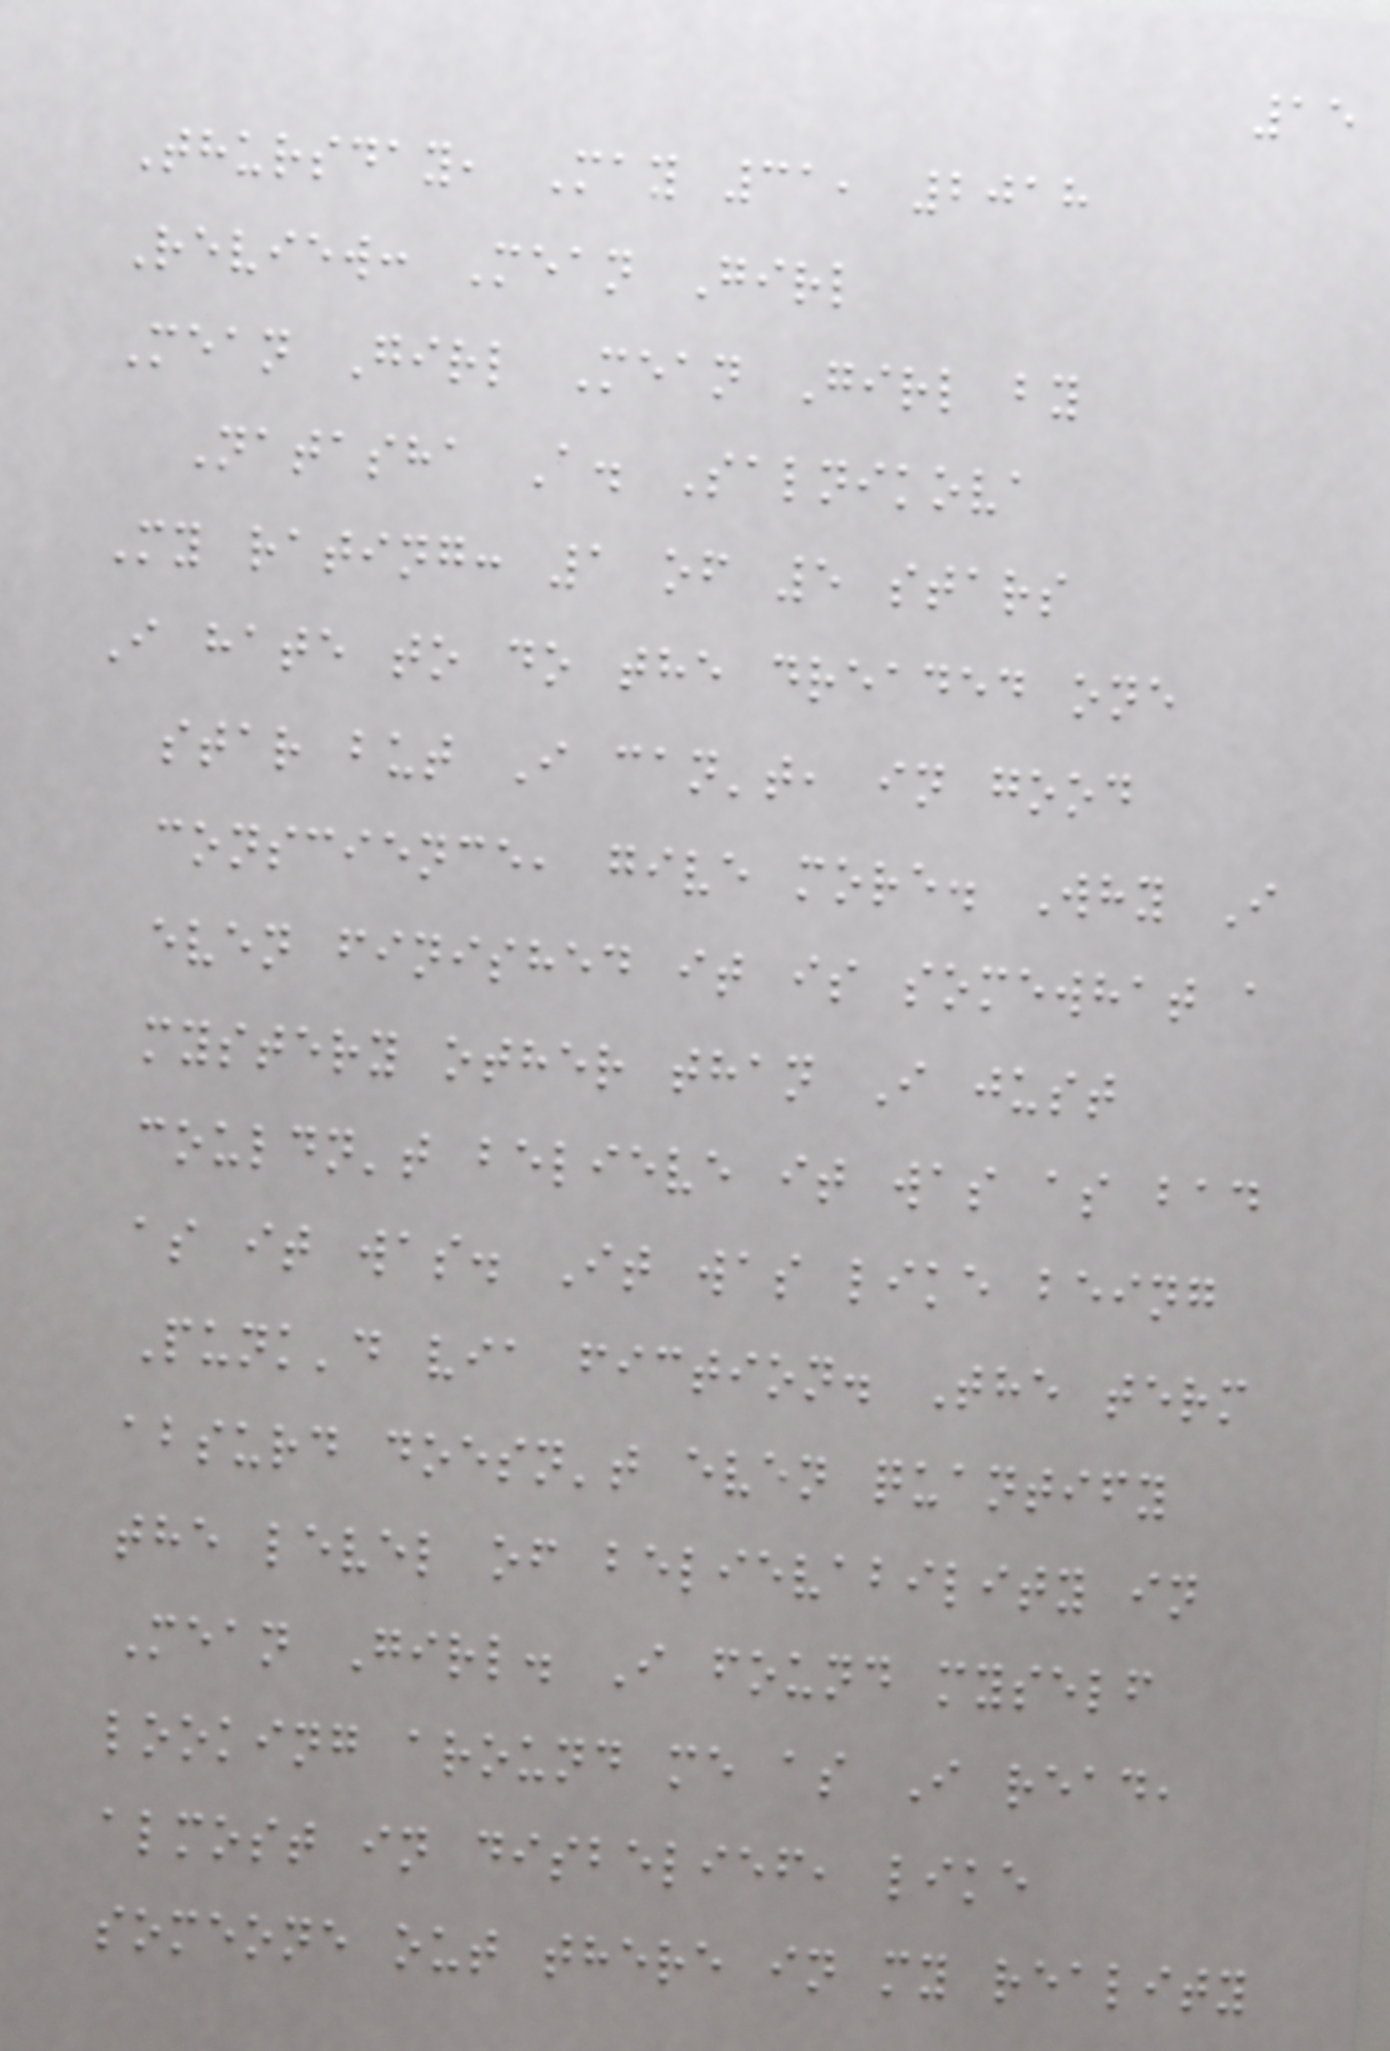15
Thursday, May 31, 2018
Review: Mean Girl
Mean Girl Mean Girl by
Natasha A. Salnikova
My rating: 1 of 5 stars
I hate to do the dreaded one
star but I can't, in good
conscience, give more. Why I
even finished it is somewhat a
mystery other than I just
couldn't believe it was as bad
as it was. It was like being
Punk'd via fiction. The term
absurd doesn't even quantify
the level of believability in
Mean Girl. I found myself
looking around me as I read,
almost in disbelief, like
someone out there in my reality
